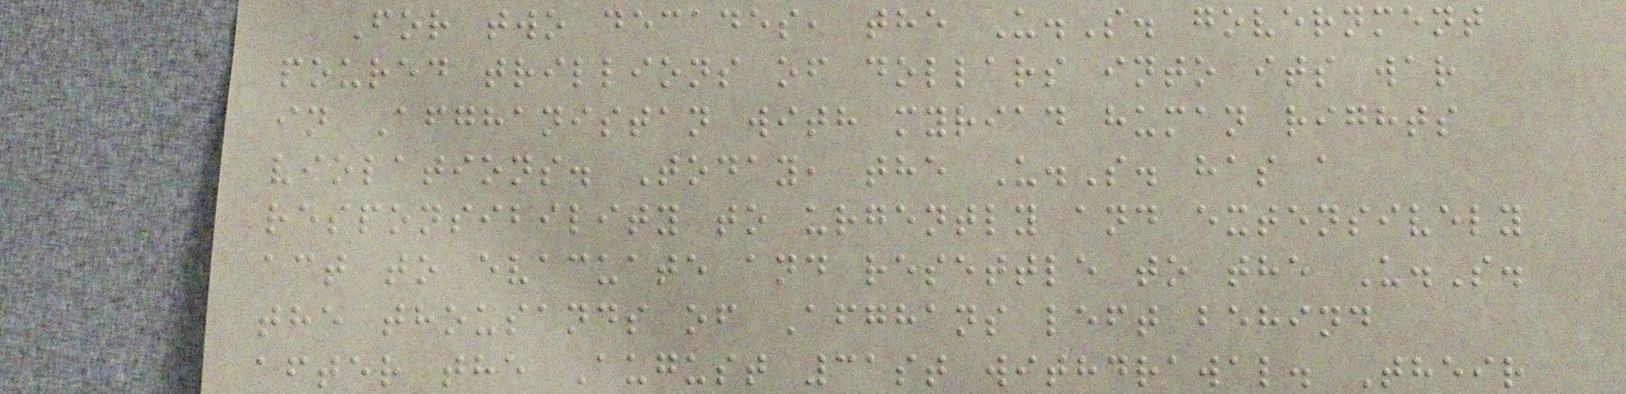For two decades, the U.S. government
poured trillions of dollars into its war
in Afghanistan with myriad human rights
violations. Today, the U.S. has a
responsibility to urgently and extensively
act to evacuate and resettle to the U.S.
the thousands of Afghans left behind
after the August 31st withdrawal. Their
